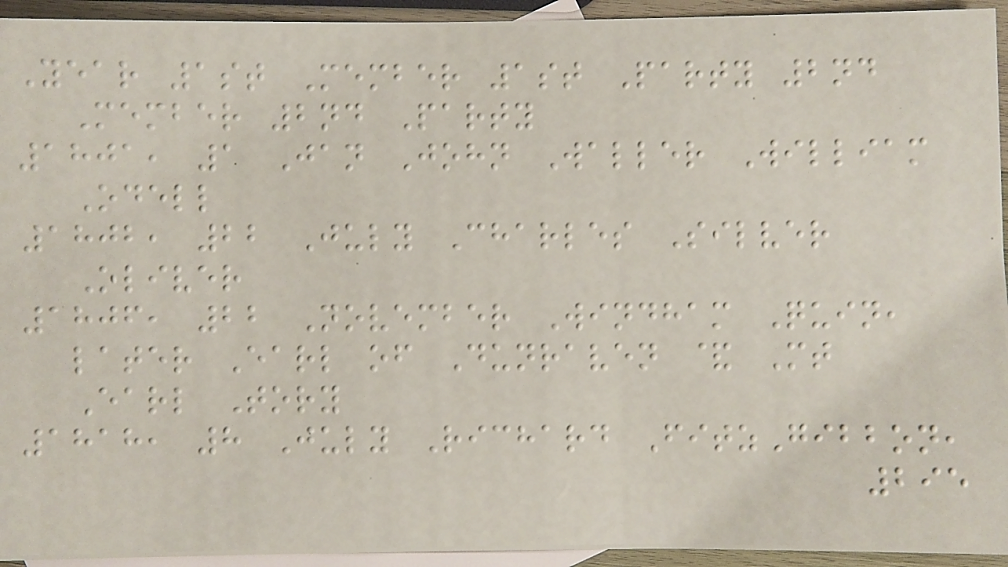Year 1st Member 1st Party 2nd
Member 2nd Party
1801, 1 Jan John Waller William
Odell
1802, 22 July Charles Silver
Oliver
1806, 22 November Windham Quin,
later Earl of Dunraven & Mt
Earl Tory
1818, 8 July Richard FitzGibbon,
295
